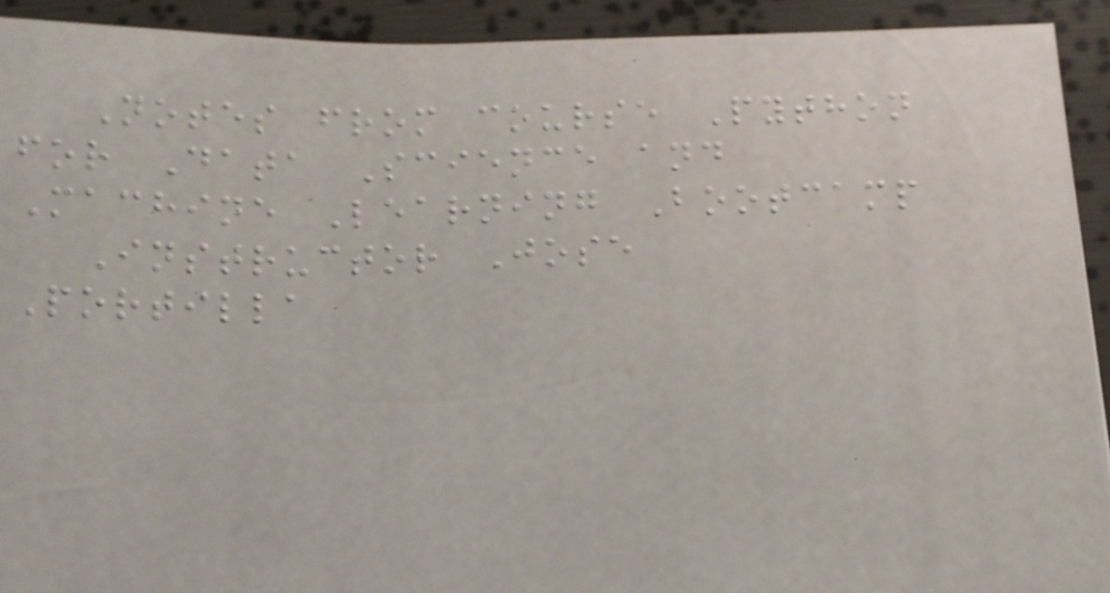Notes from course Python
for Data Science and
Machine Learning Bootcamp
Instructor Jose
Portilla
